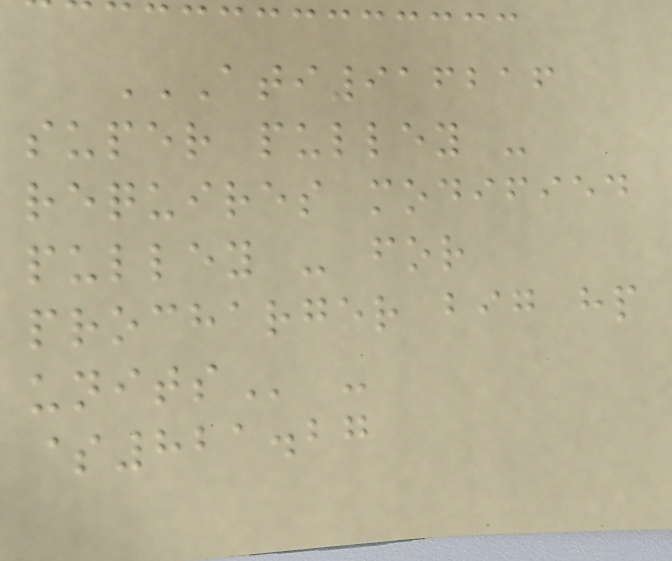ATI916216
SUPER PULLEY -
REQUIRES MODIFIED
PULLEY - FOR
PROCHARGER BIG HP
UNITS -
$821.27
